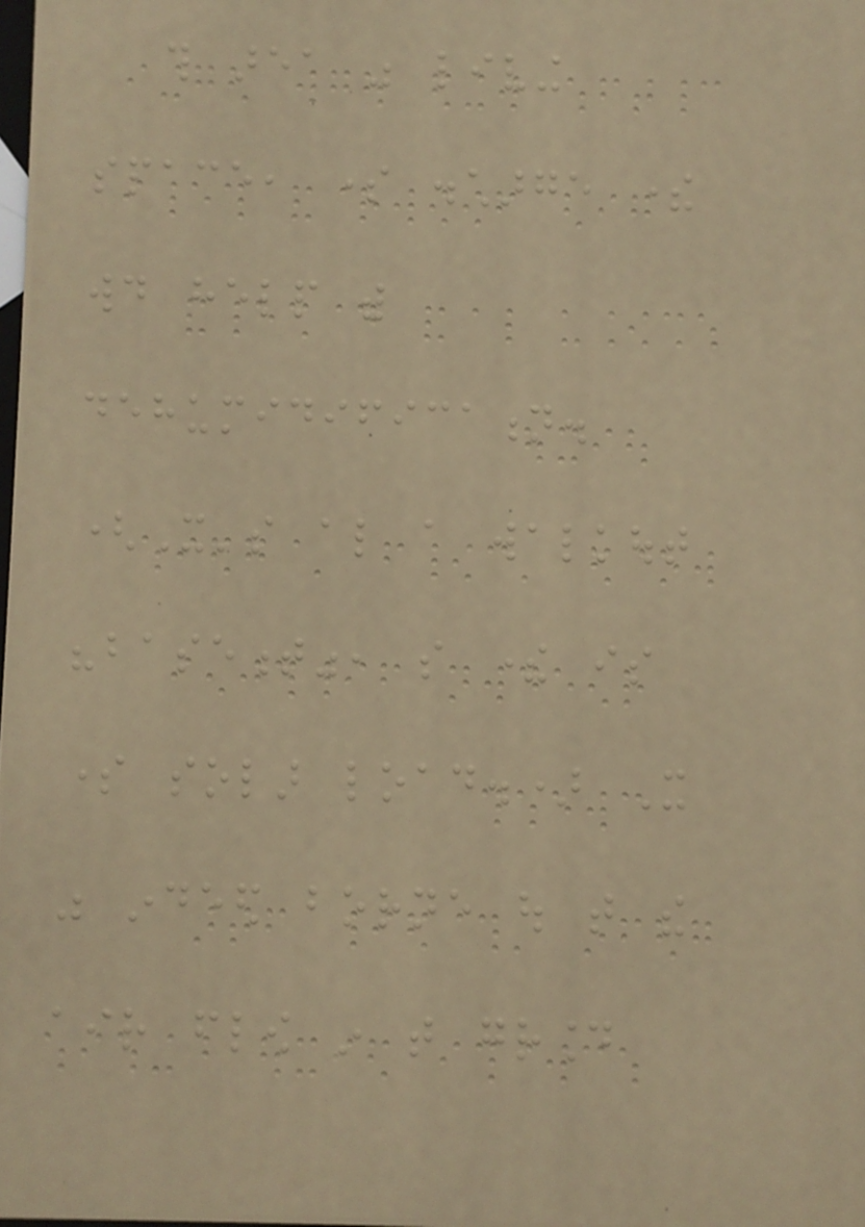this area was living
space, some discharge there
would help with
dehumidification.
(It's also a walkout
"basement", so there is
some solar load.) It
was indeed borne out that the
air flow in that ground
